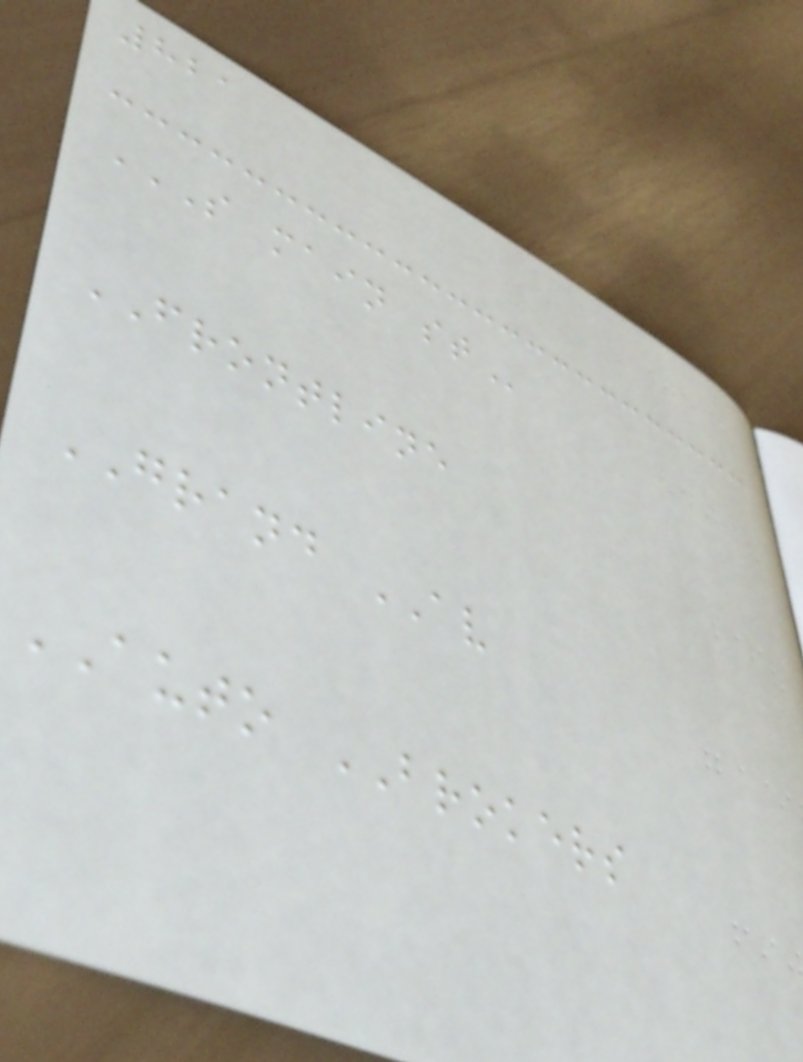821
S MAIN ST
FRONTLINE
GRAND AV
AUTO BROKERS
